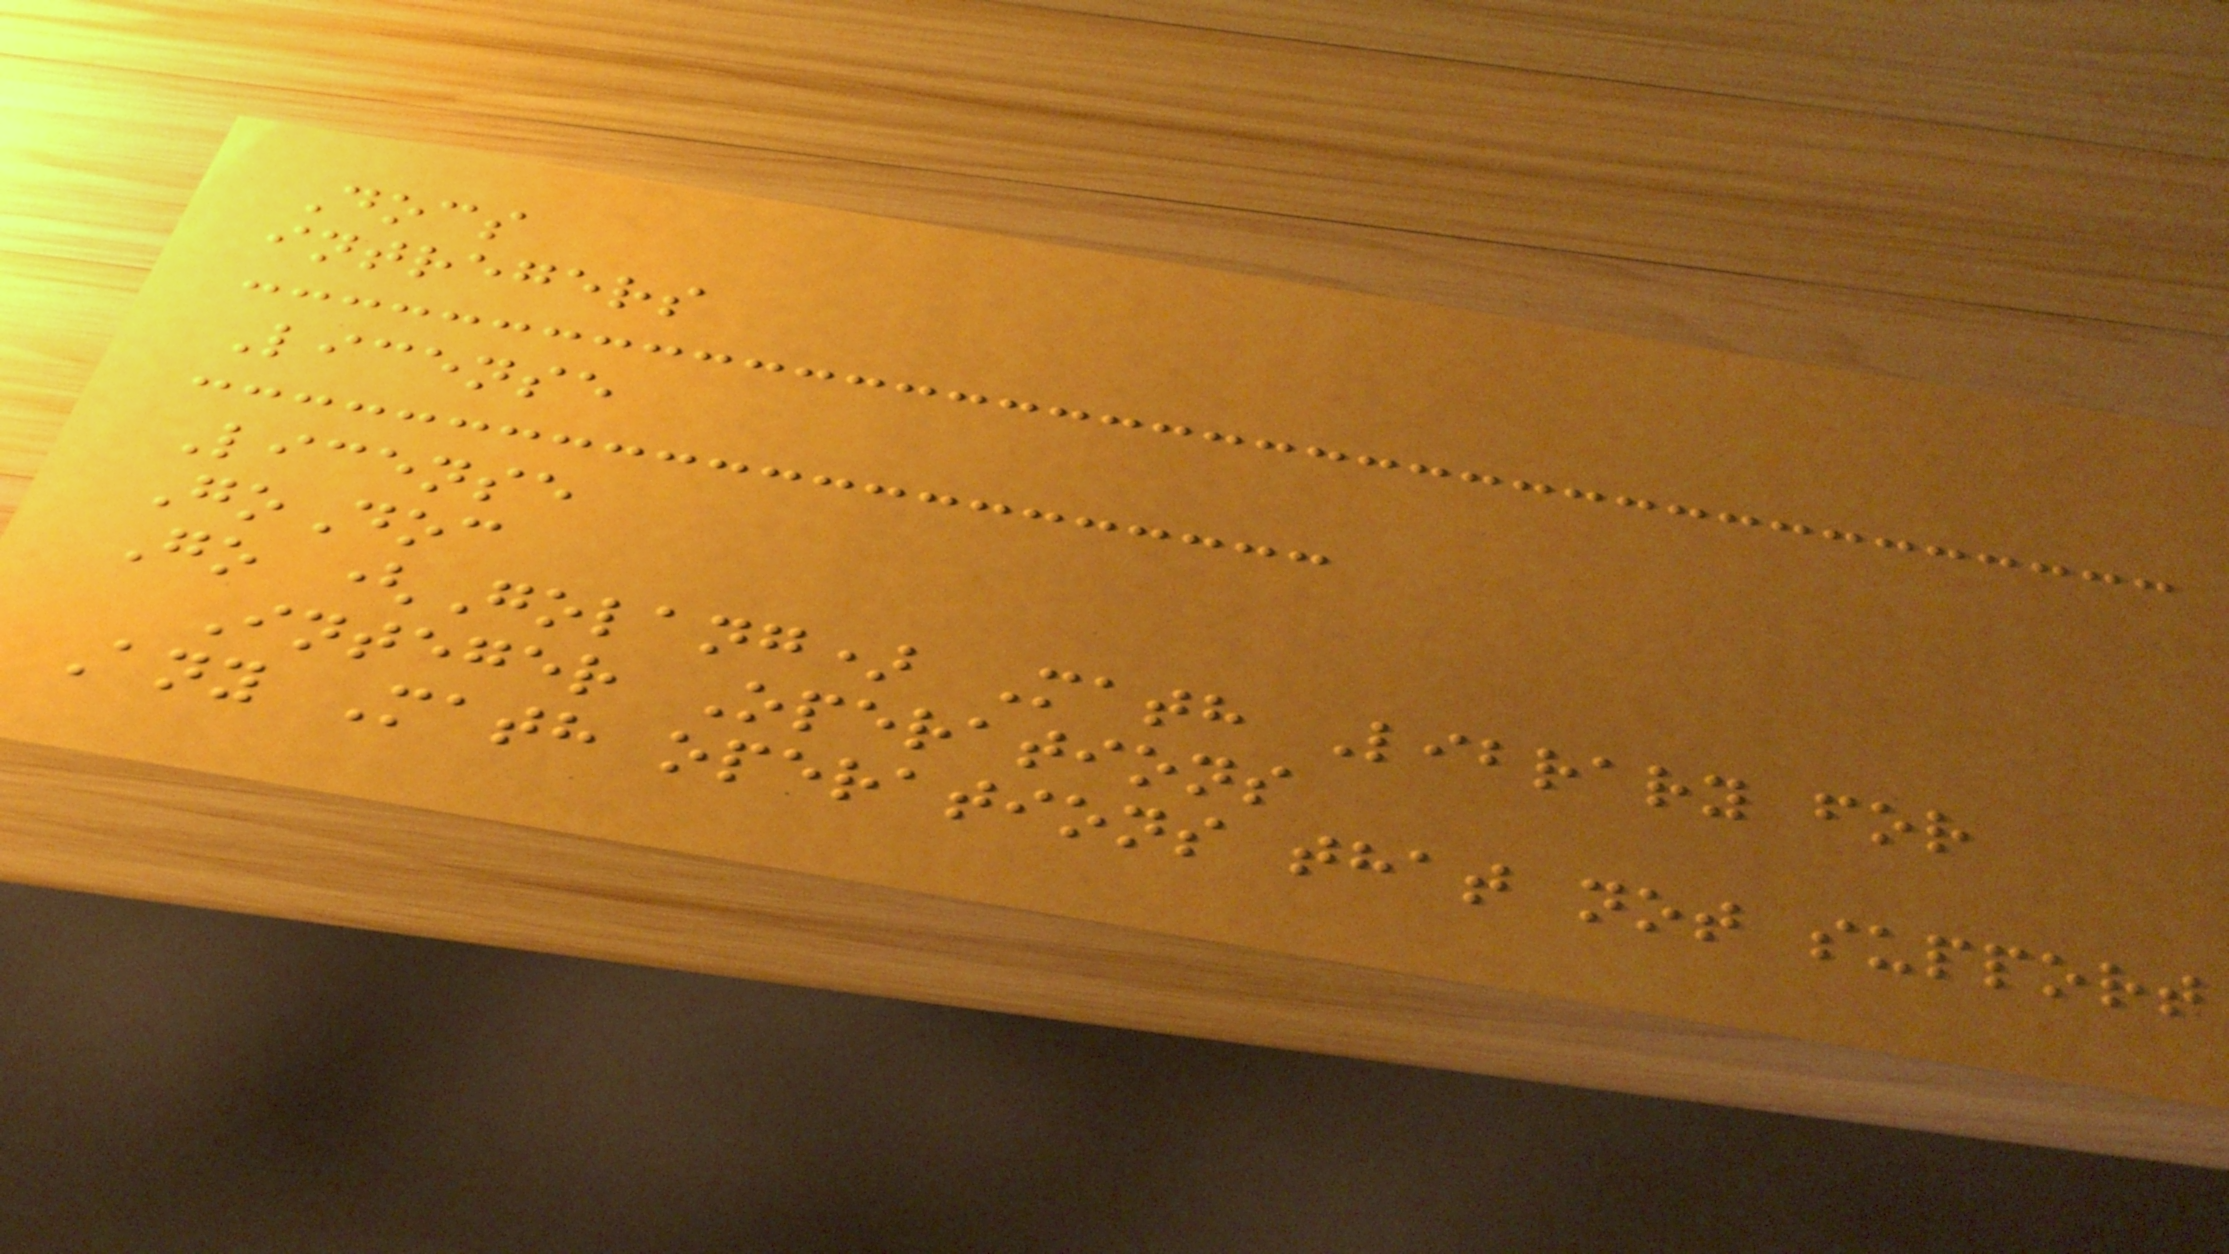Docs
intregers
License
License
GoDoc
Go (Golang) Math Library for
Integer Operations
Any Math operations that not support
